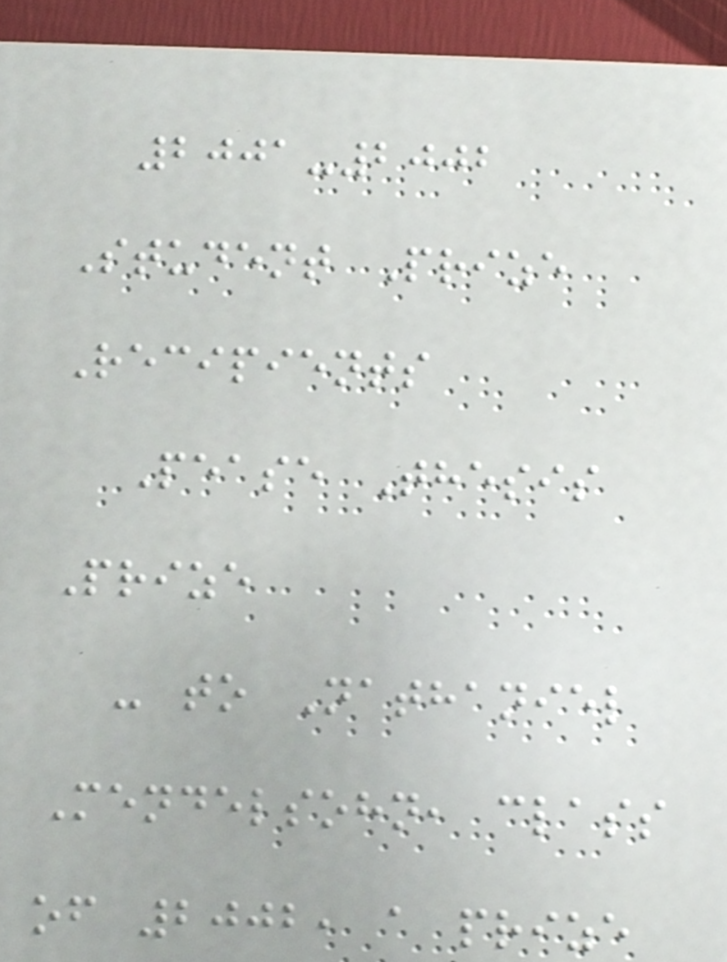2001-2002
Student Prize
Recipients
Pease Thesis
Prize
- to Nathaniel
Mendelsohn, class
of 2002, a prize
